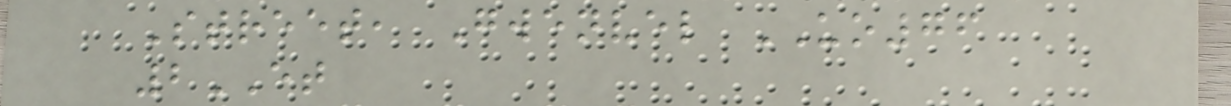Street, Gwenvel UO76
2ET
